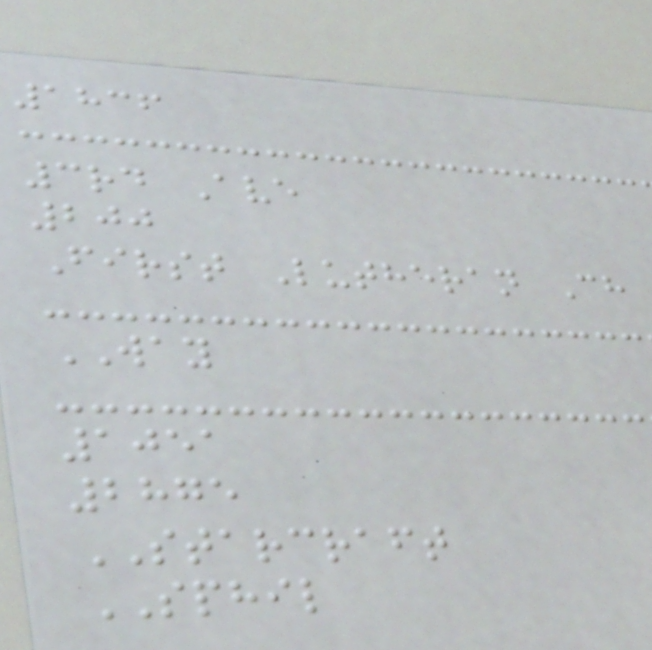1836
3rd Ave
200
First Lutheran Ch
WAY
1051
2875
STARCRAFT
SPHIL
